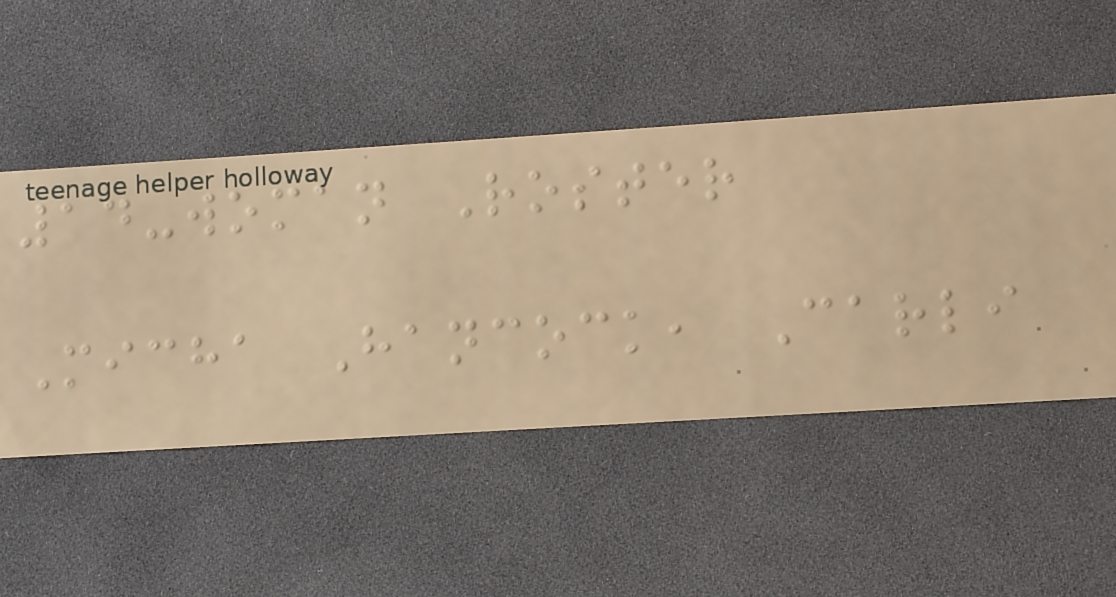14-woman Roster
Micha Hancock, Carli
